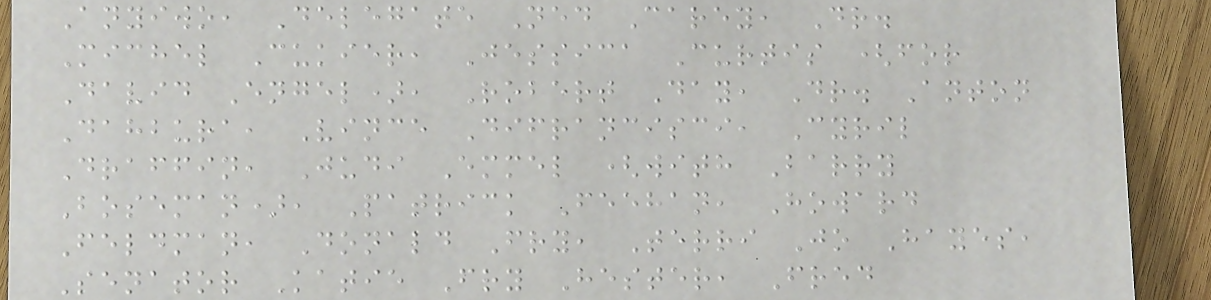Anyiwo, Delegate Ned Carey, Dr.
Michel Cukier, Jessica Curtis (for
David Engel), Robert Day, Dr. Anton
Dahbura, Vince Difrancisci, Cyril
Draffin, Judi Emmel (with Barry
Boseman), Patrick Feehan, Howard
Feldman, Donald Fry, Terri Jo Hayes,
Senator Katie Fry Hester, Fred
